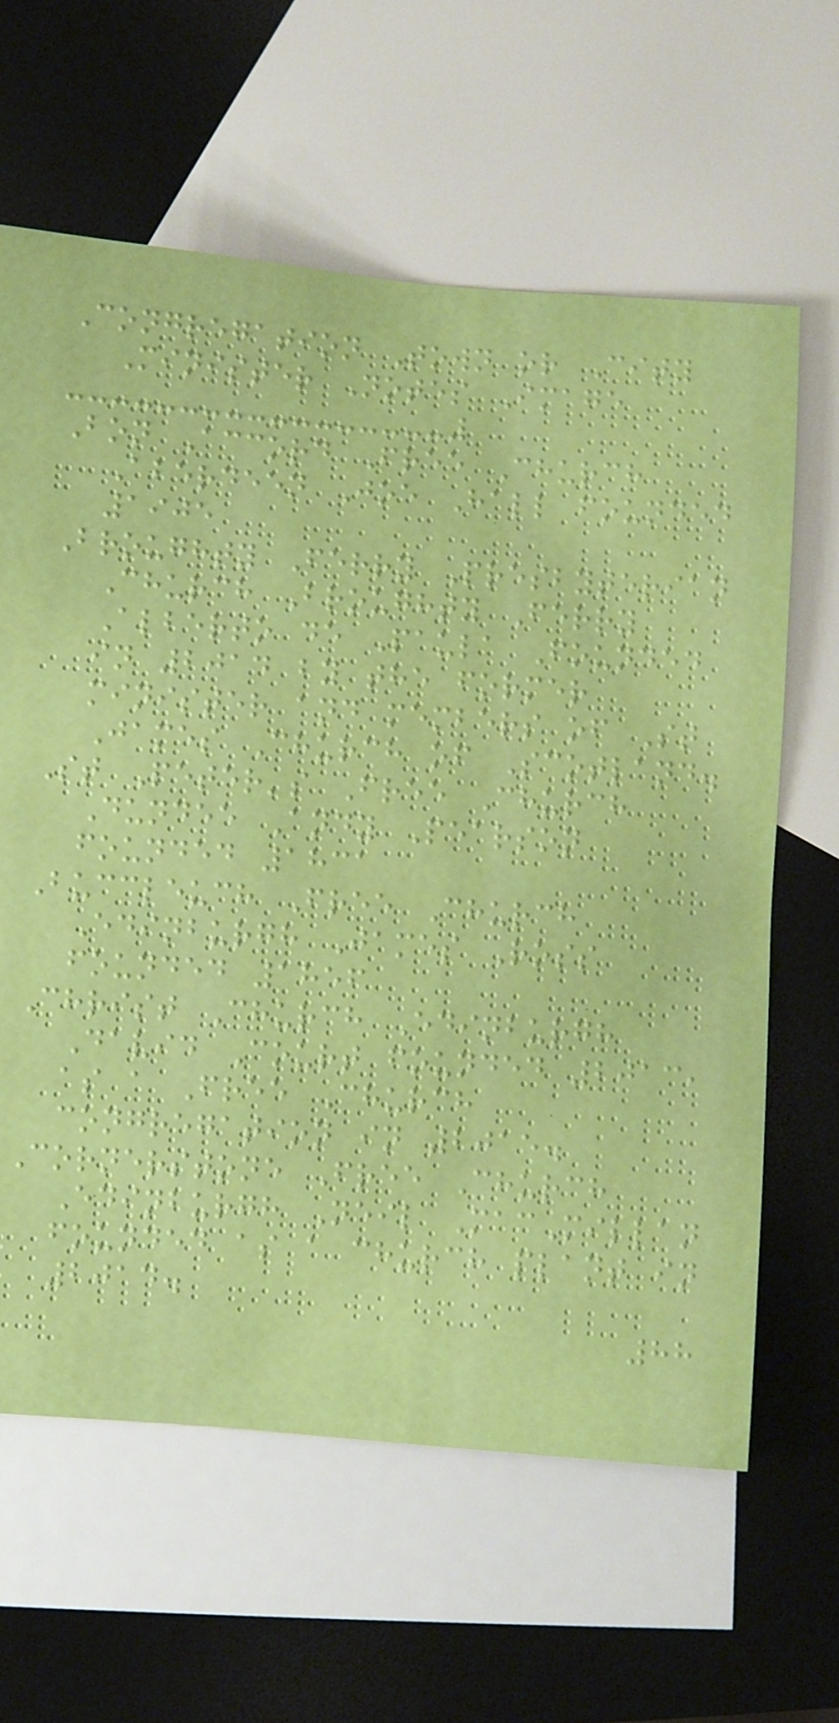Congregation Town or City
Minister Notes Image
Bon Accord Free Church
Aberdeen Joe Hall founded
1905
Broughty Ferry Presbyterian
Church Broughty Ferry
Alberto de Paula Founded
in 2014 by the former
minister and members of St
James Church of Scotland.
St Peter's Free Church
Dundee Andy Pearson
founded 1831
Buccleuch Free Church
Edinburgh James Ross
founded 1856
Christ Church Edinburgh
David Court founded 2013,
as a Free Church
congregation in 2015.
Cornerstone Free Church
Edinburgh Neil MacMillan
founded as a church plant in
2014.
88
